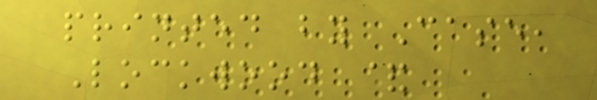printed by Case,
Lockwood &
